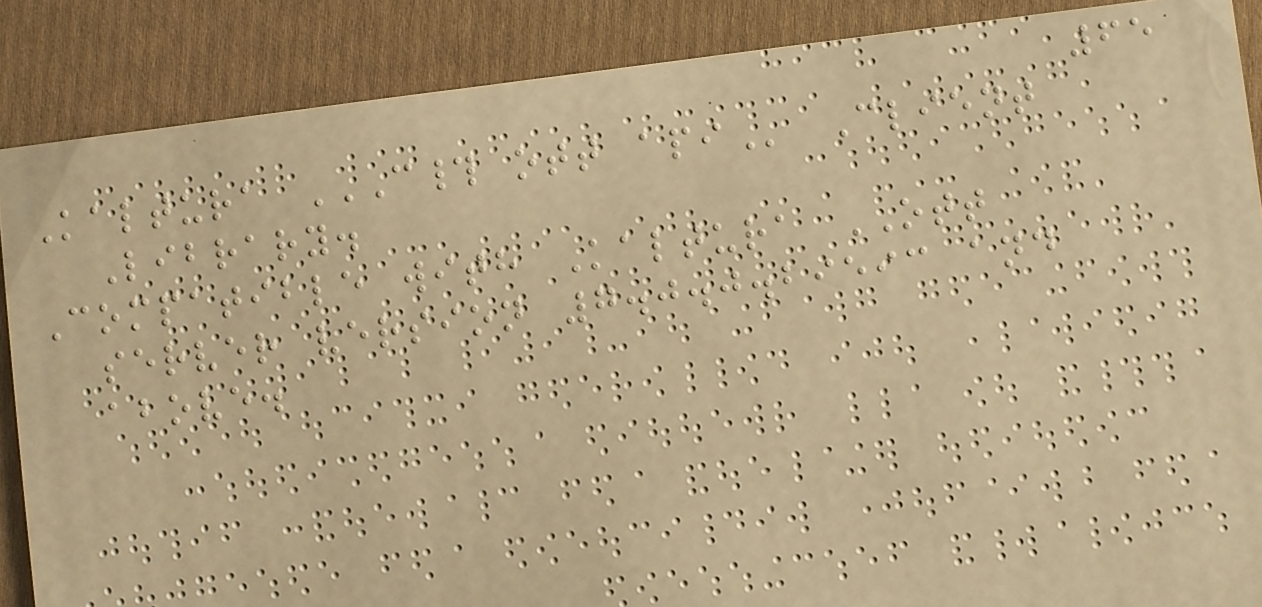65
Kaltura C# OTT API Client
Library.
Compatible with Kaltura OTT
server version 7.0.0.29593 and
above.
